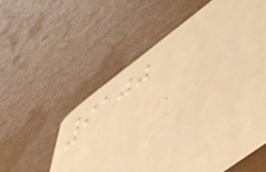9100
